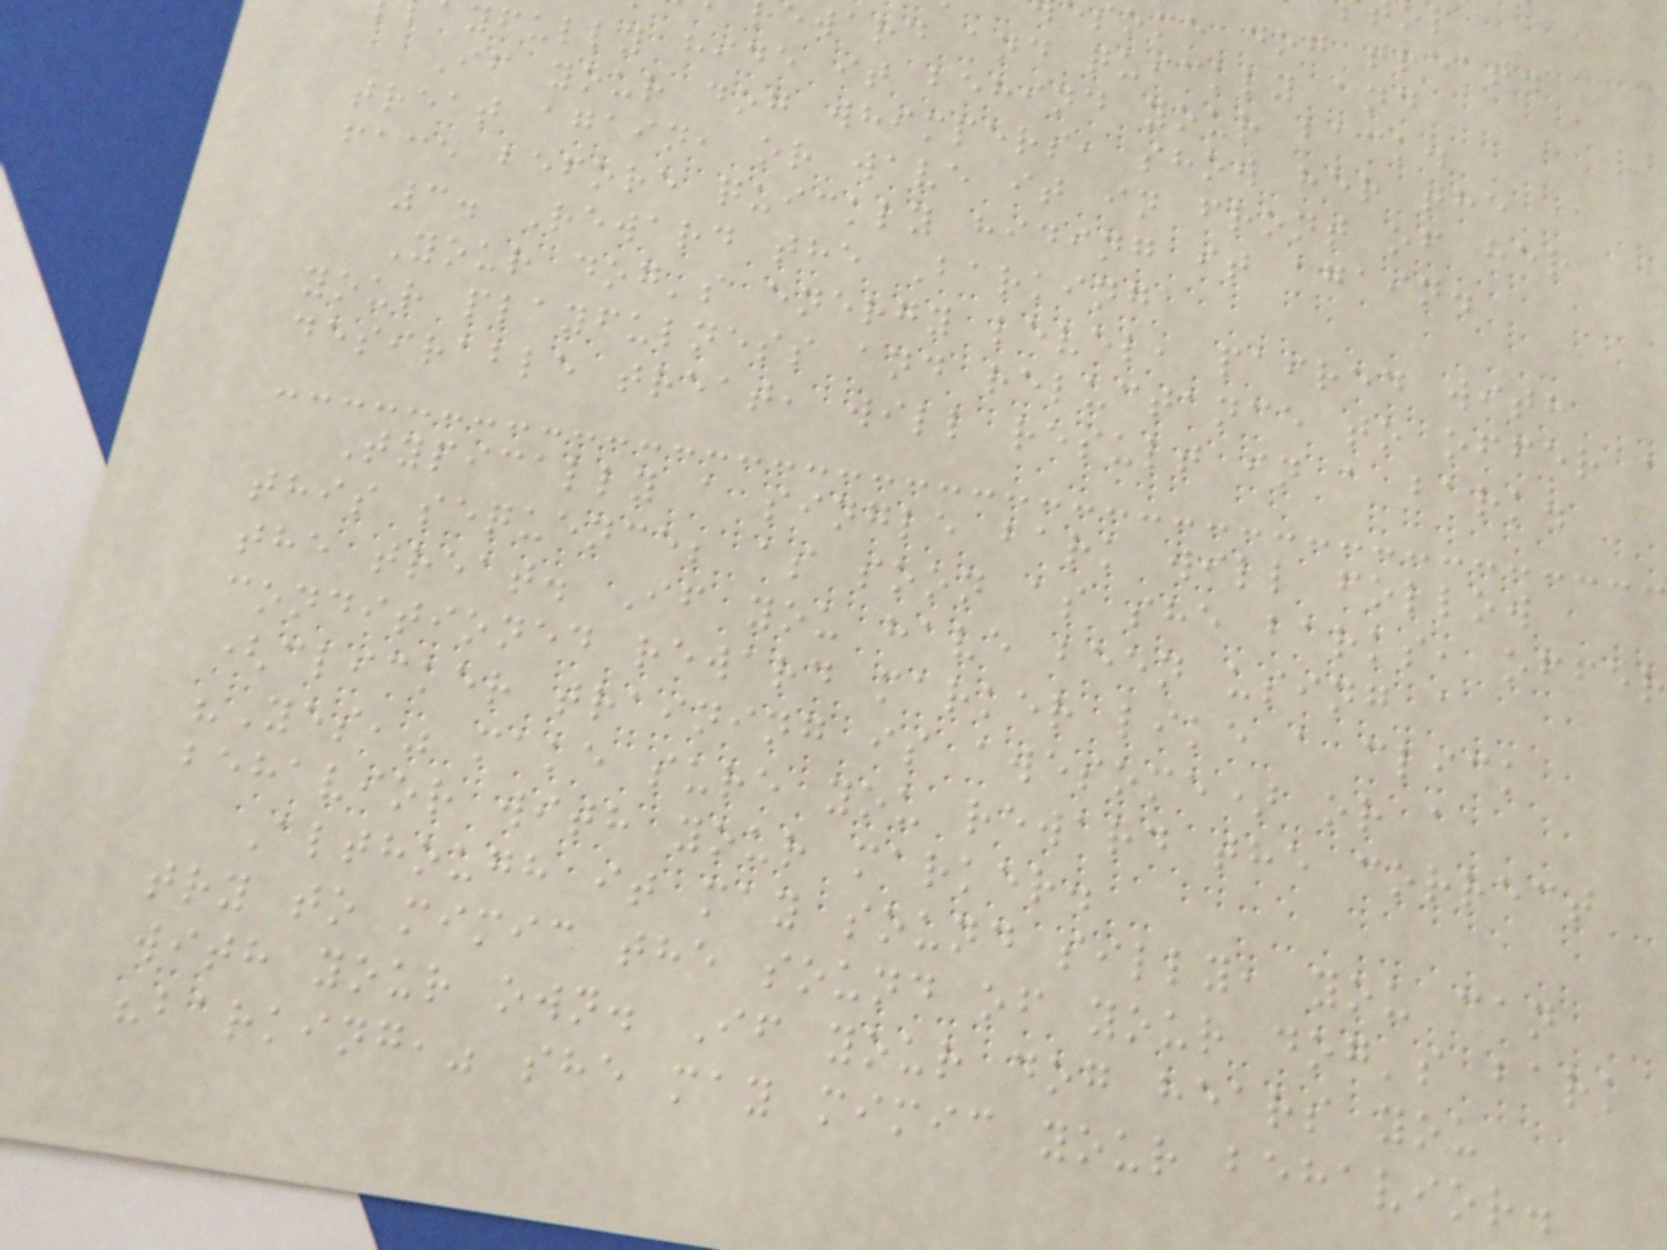some dog treat.
eward and quickly and
yfully hide it behind your back.
If your dog whimpers, show her the
treat again, or wave it in front of her
face before quickly hiding it again.
3. Reward the Barking
Your dog's energy level, paired with
your playfulness and reluctance to offer a
desirable treat, will result in a bark.
Typically a single bark will follow
this sequence; as soon as she barks, offer
the treat. If you have been using a
conditioned reward marker like a click
(clicker training is awesome) or a
"Yes," make sure you reward the correct
behavior with your marker.
Although it may sound silly, you can
try to mimic the sound of your dog's bark
with your own. If your dog hears you
"barking," she may mimic your behavior.
